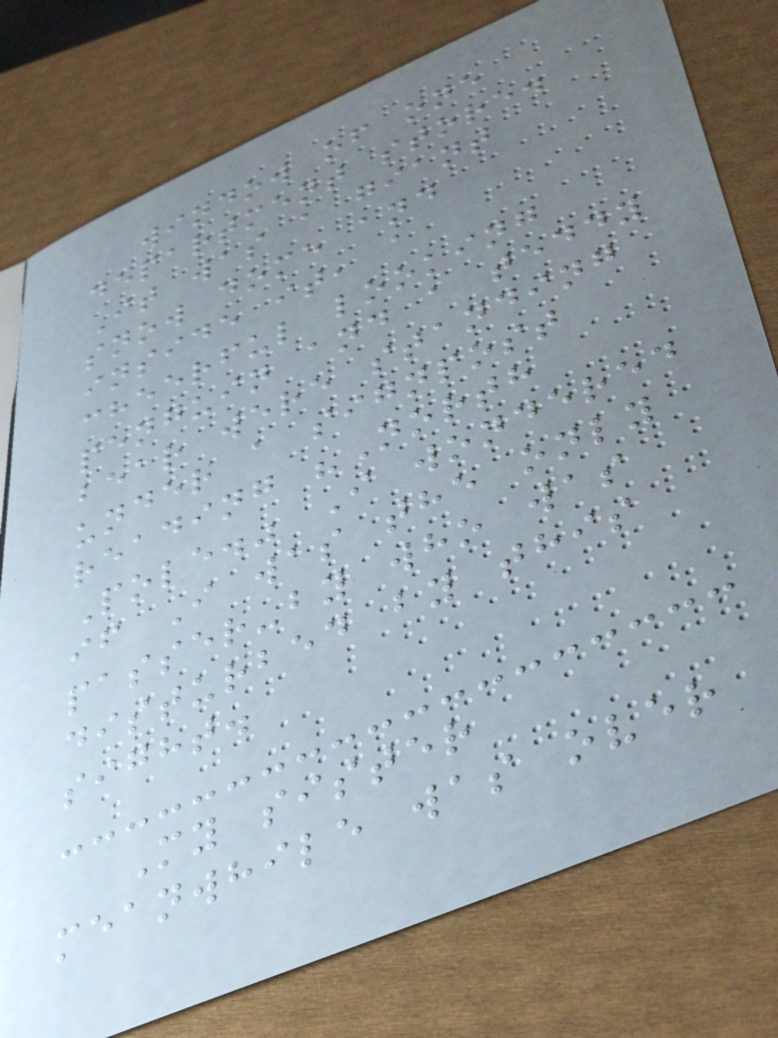window of one
department store.
It was a giant
snow dome and
inside it, a
cheerful looking
penguin and a teddy
bear were standing
under a signpost
reading "North
Pole." I wondered
if I was the only
passer-by who was
disturbed by this
sight.
My sister
meanwhile was over
